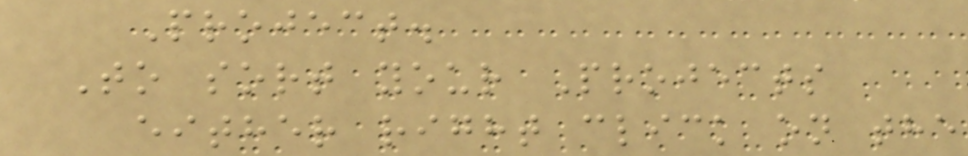Project.
To sort your Projects
either right click on the
